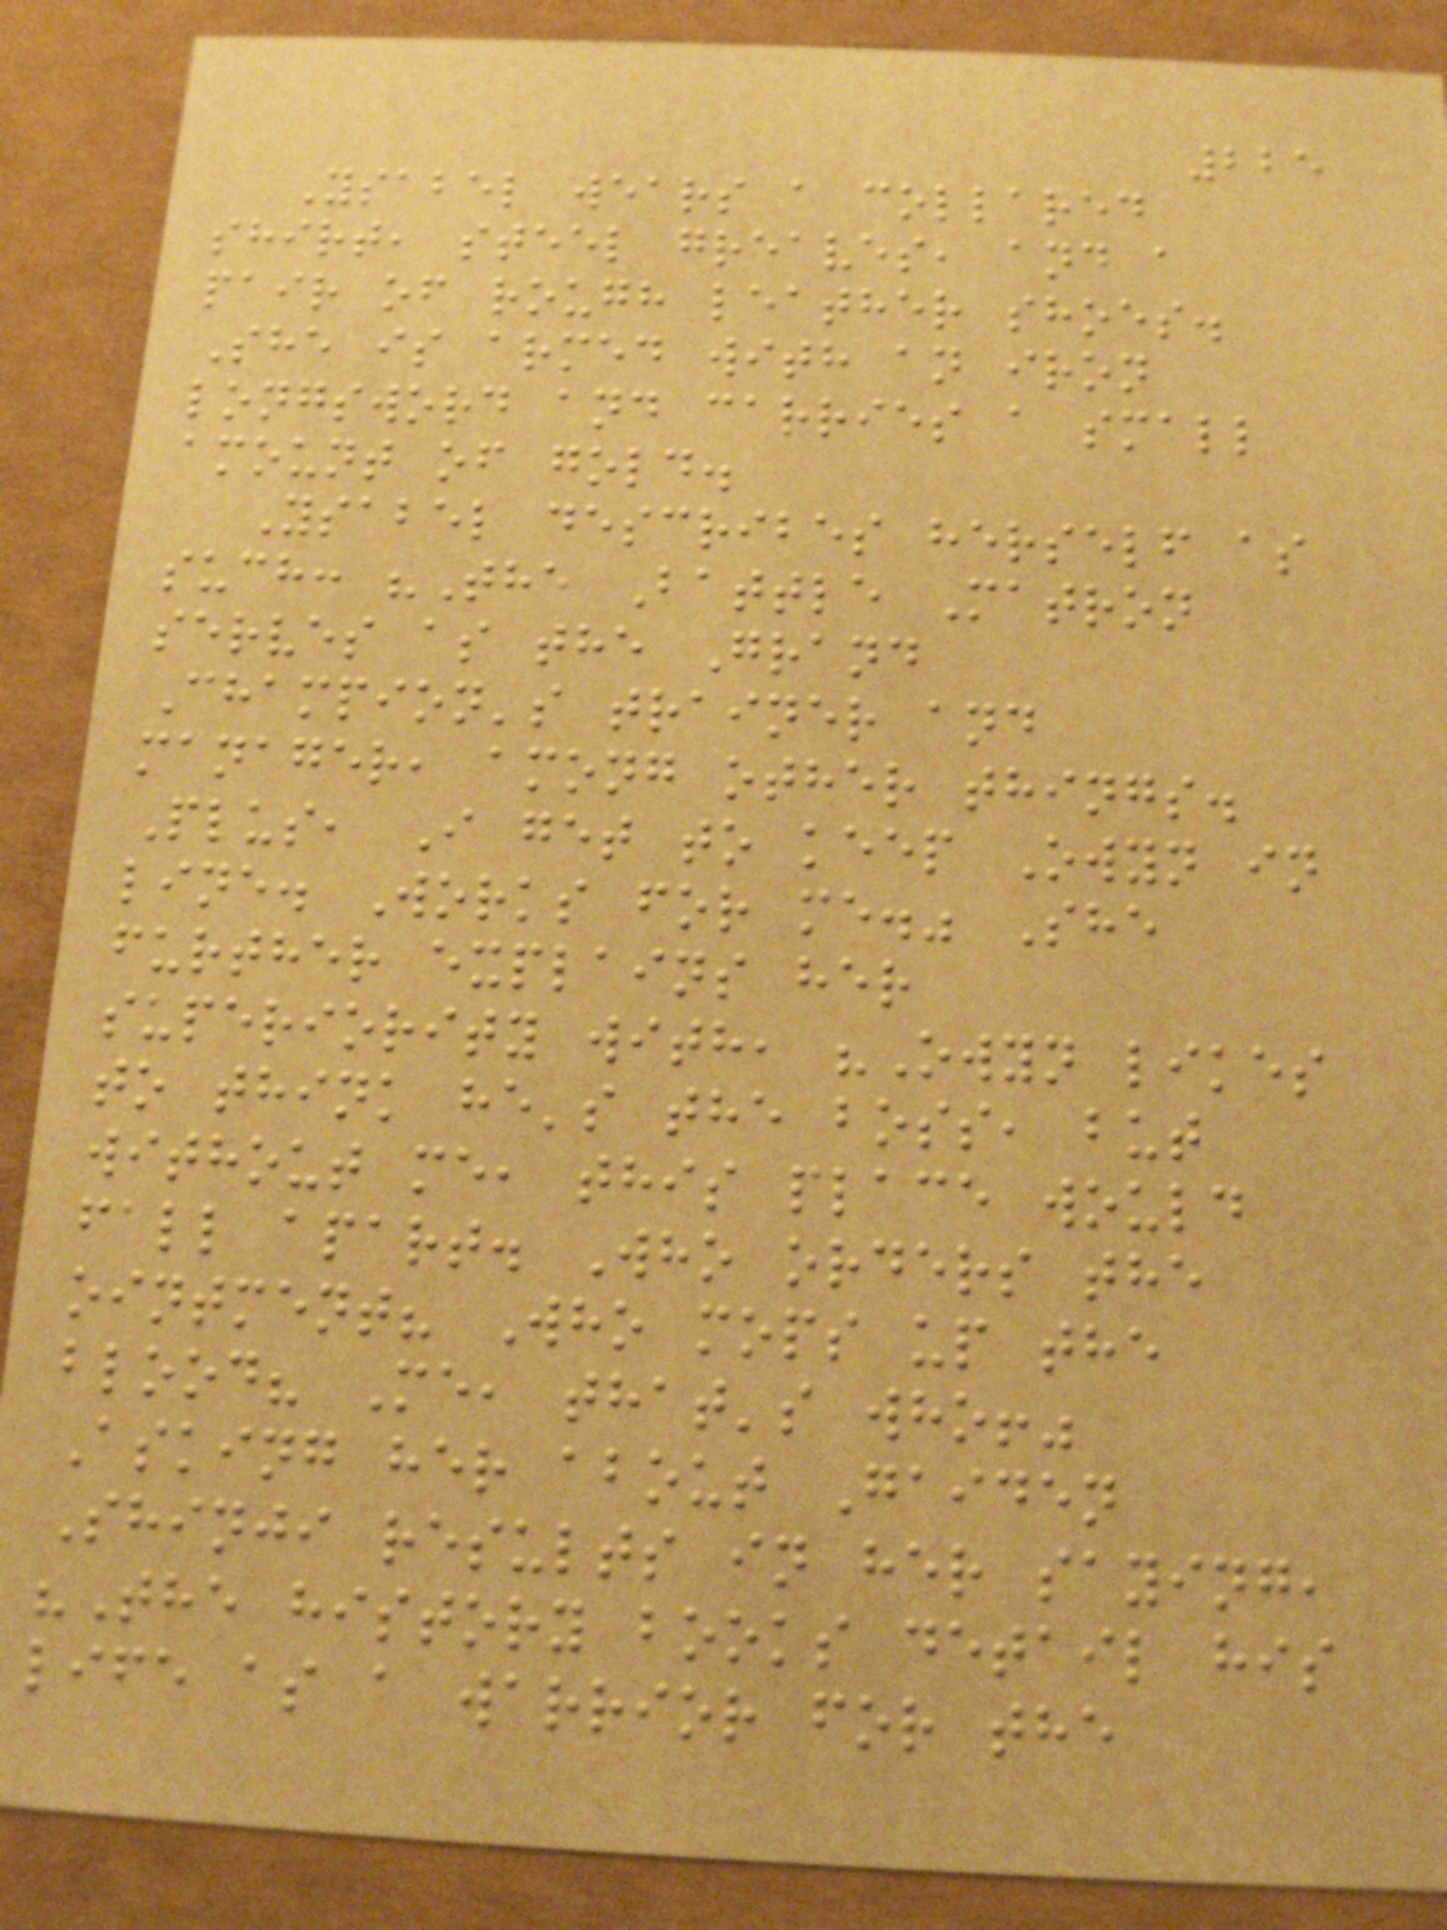225
Ysabel wears a collared
shirt, steel greaves, and a
pair of rough leather shoes.
She is armed with an iron
longsword and carries a small
amount of gold.
Ysabel describes herself as
such: "The Battle Matron
serves as the Grand
Champion's trainer and
manager, among other things.
Plus, I get to keep Owyn in
line. Works for me." She
further explains her
superiority with, "Owyn likes
to think he's the boss, but
without me, this place would
fall apart. Who orders the
ointment? Who mops up the
blood? Me, that's who!"
Asking her about Gaiden
Shinji results in her saying,
"The history books detail his
life as a warrior for the
